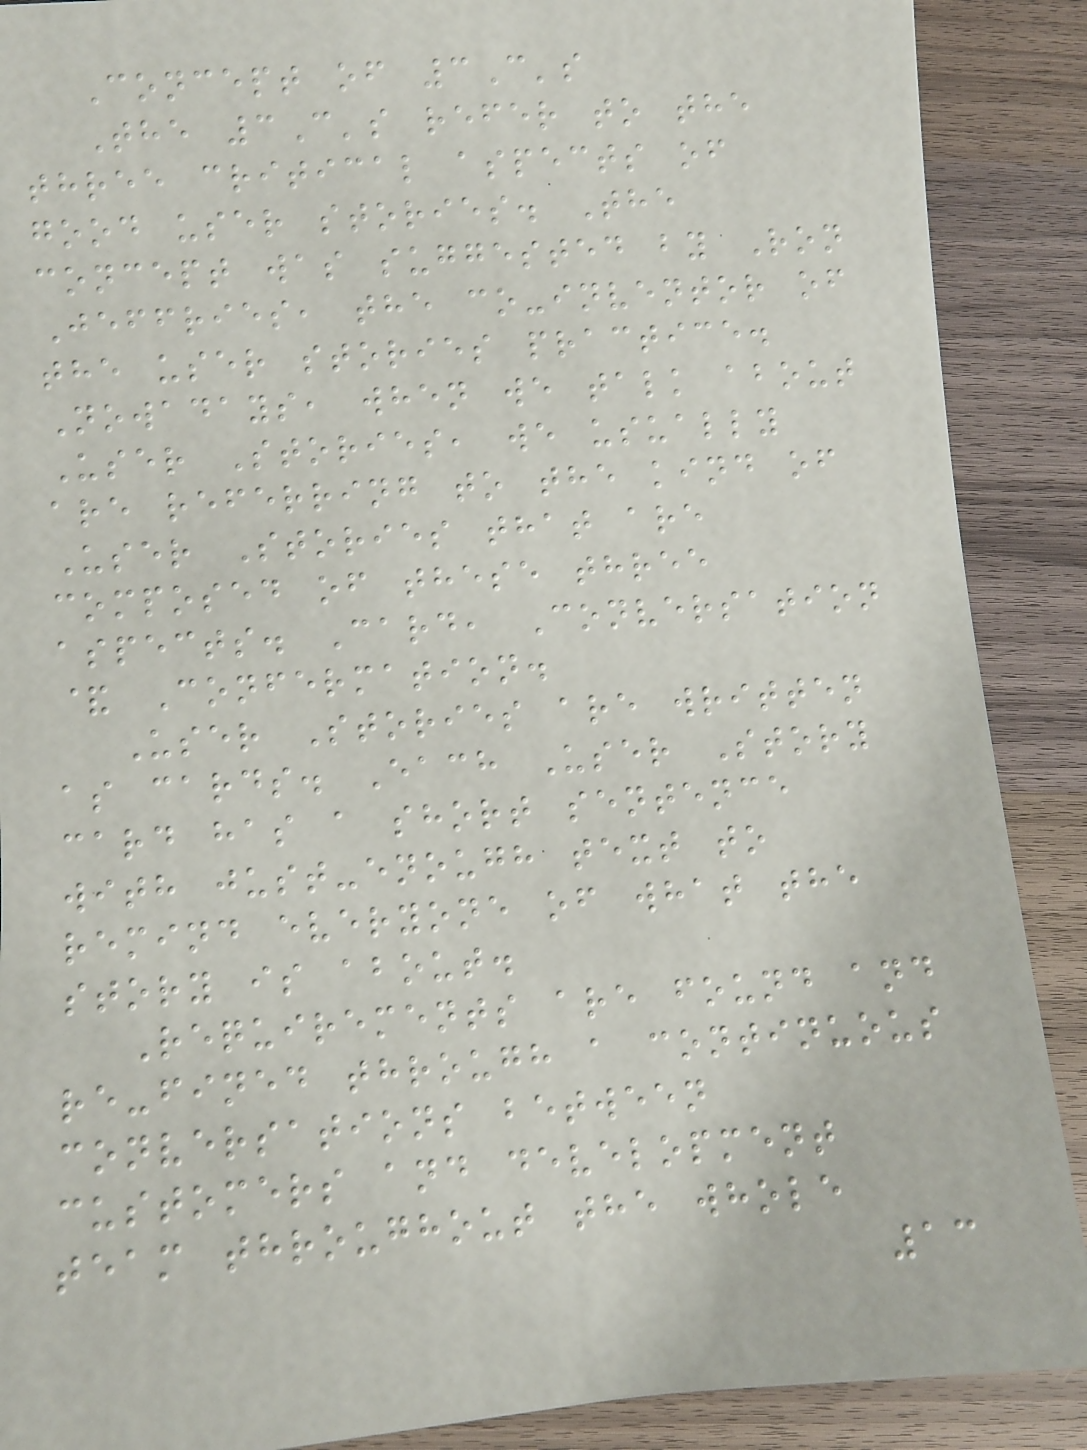Concept of 3C's
The 3C's refer to the
three critical aspects of
good user stories. The
concept was suggested by Ron
Jeffries, the co-inventor of
the user stories practice.
Nowadays, when we talk about
User Stories, we usually
are referring to the kind of
User Stories that are
composed of these three
aspects. Card, Conversation
& Confermation.
User Stories are written
as cards. Each User Story
card has a short sentence
with just-enough text to
remind everyone of what the
story is about.
Requirements are found and
re-fined through a continuous
conversations between
customers and development
team throughout the whole
13
